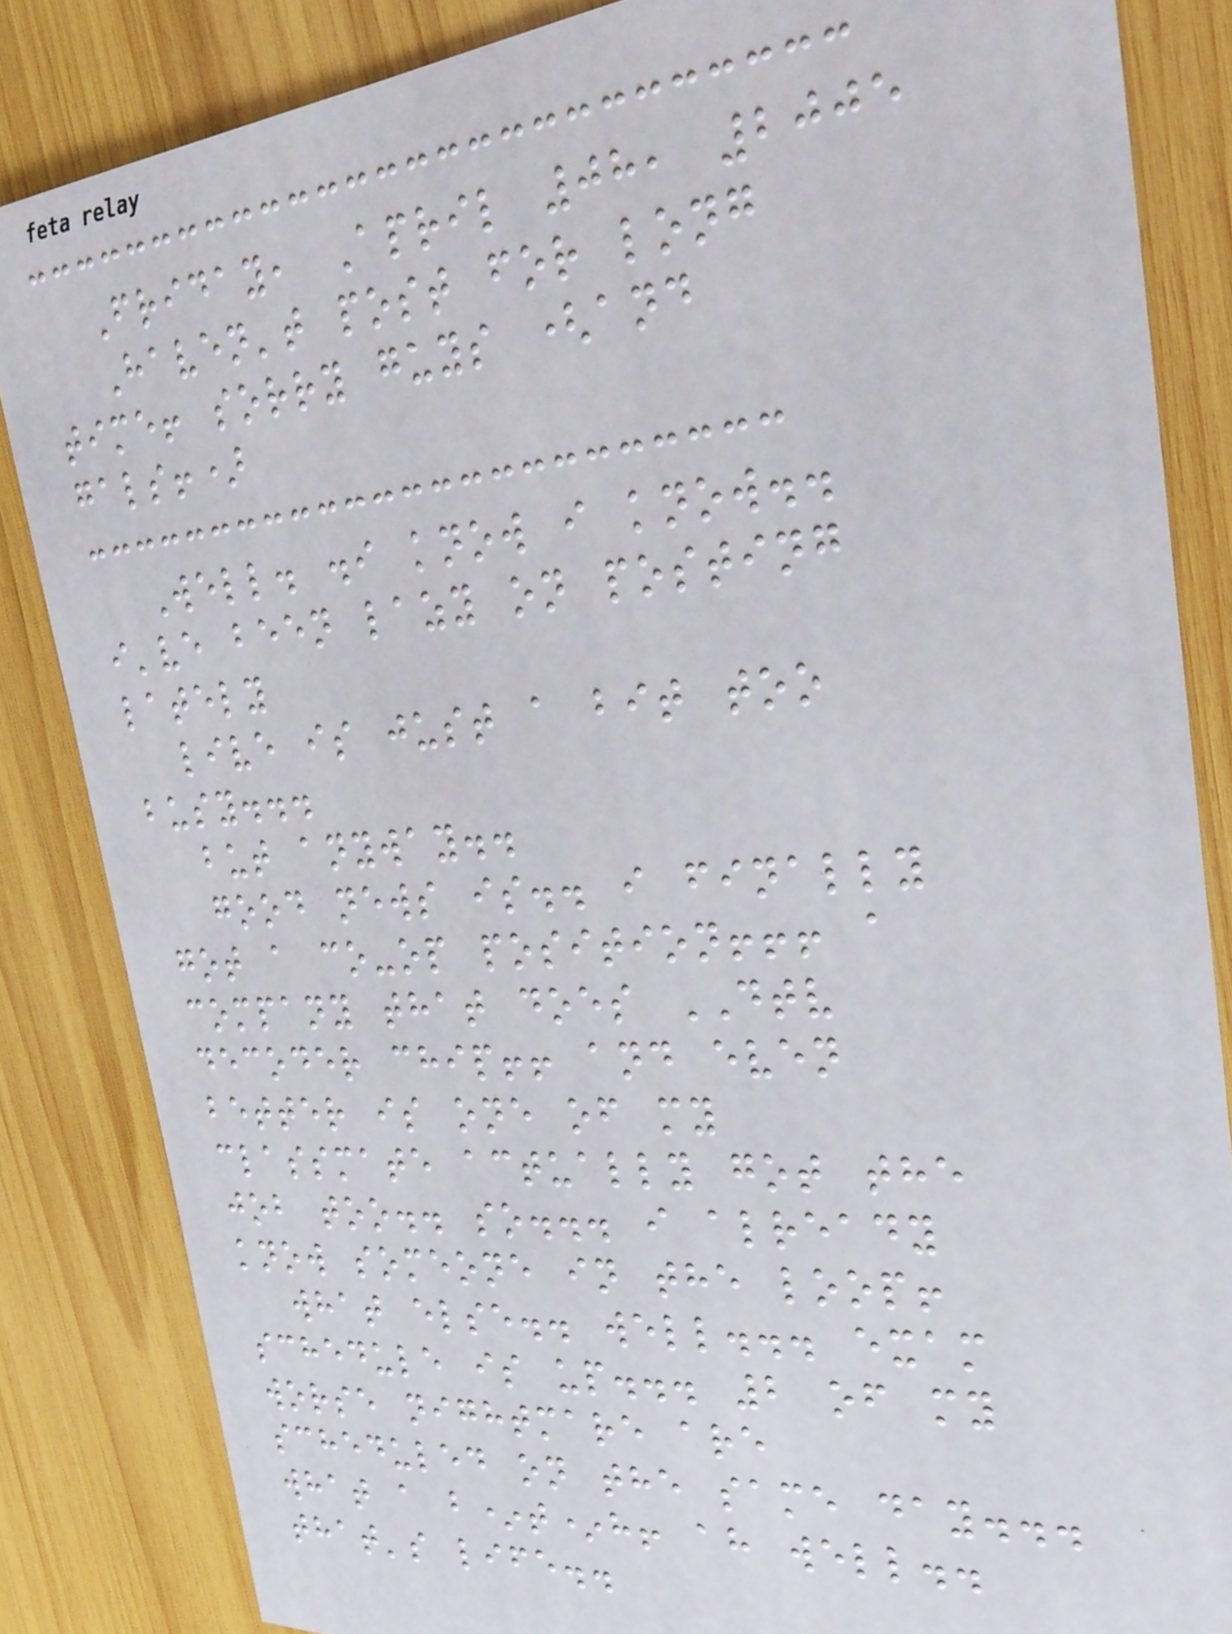Friday, April 08, 2005
Haven't post for long
time! sorry guys (and
gals!)
Well. .i know i know..
i've been lazy on posting
lately
live is just a bit too
busy...
but anyway..
good news is.. i finally
got a co-op position!!! a
company that does DTV
decoder chip!! and even
better is one of my
classmate actually got the
job too.. so... i already
know someone in the loop!
what else.. well... exam
schedule is up... 2 of my
worse nightmare are
scheduled on the same day...
what a b*t*h! ah well..
that's life..
